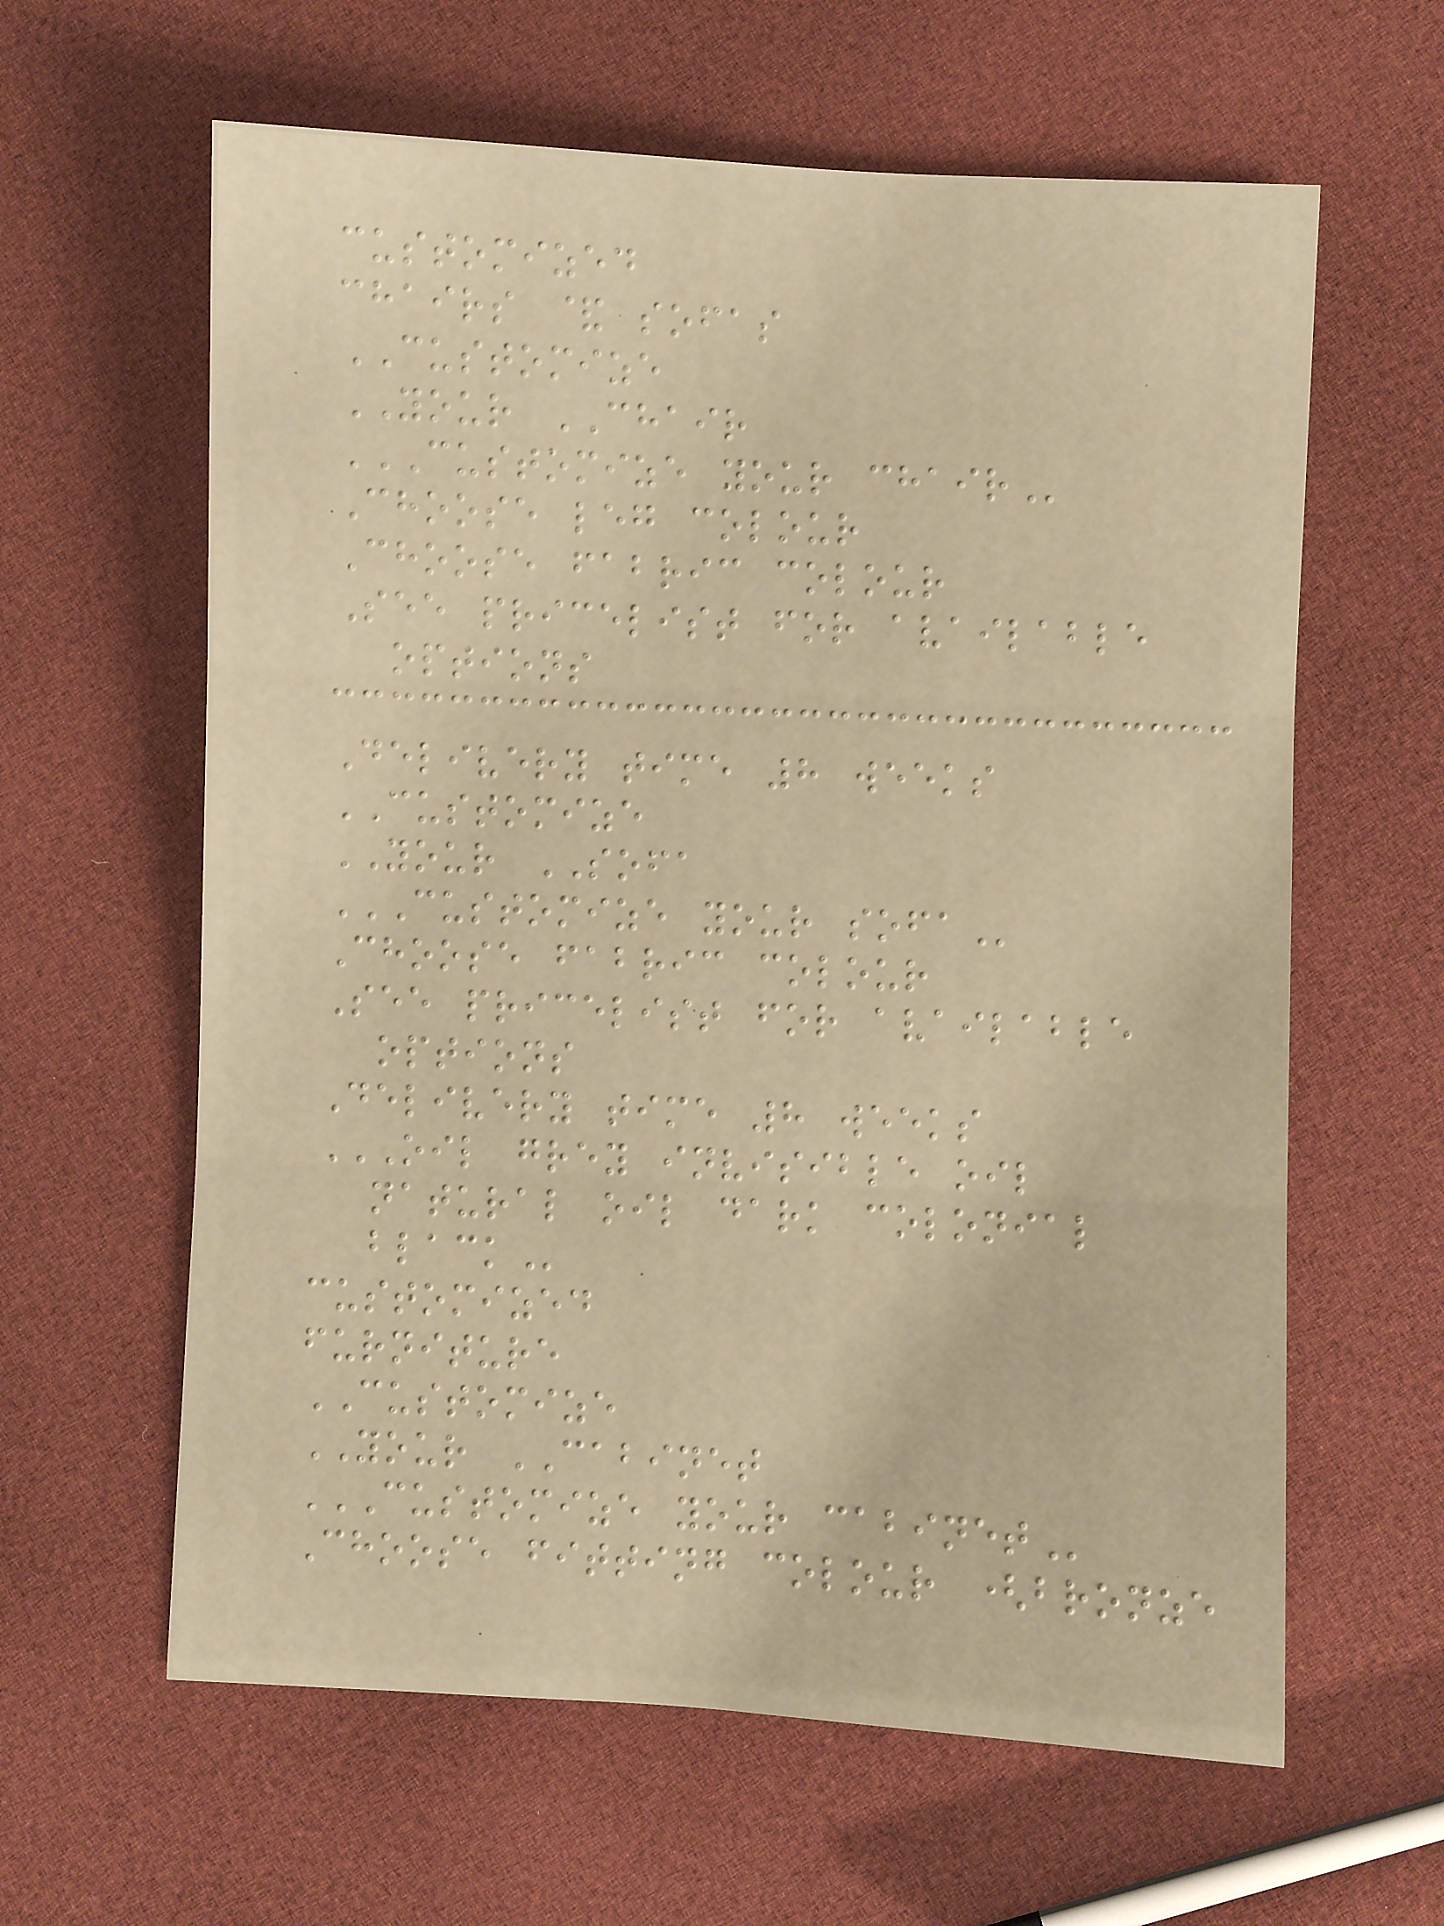customized
chairs & sofas
CUSTOMIZE
YOUR CHAIR
CUSTOMIZE YOUR CHAIR
Choose leg colour
Choose fabric colour
See pricelist for available
options
Delivery time 8 weeks
CUSTOMIZE
YOUR SOFA
CUSTOMIZE YOUR SOFA
Choose fabric colour
See pricelist for available
options
Delivery time 8 weeks
OIL GREY INVISIBLE OIL
NATURAL OIL DARK COLONIAL
BLACK
customized
furniture
CUSTOMIZE
YOUR CABINET
CUSTOMIZE YOUR CABINET
Choose fitting colour (bronze
